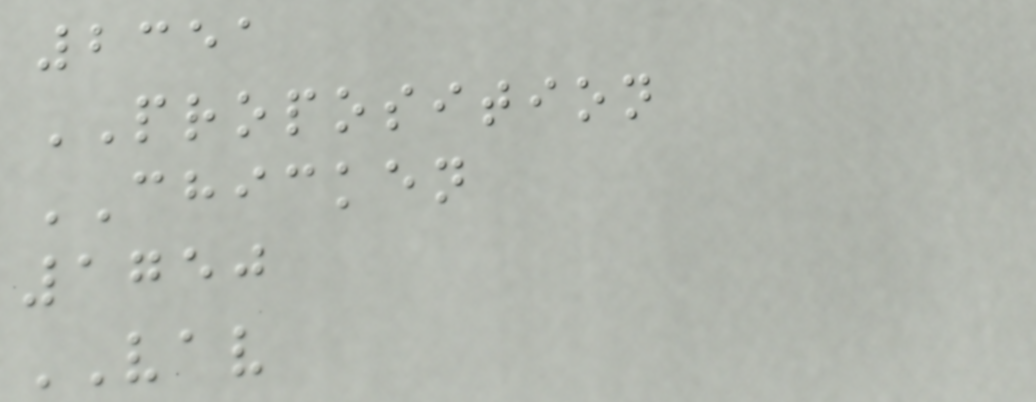2351
PROPOSITION
CHICKEN
1750
VAV
